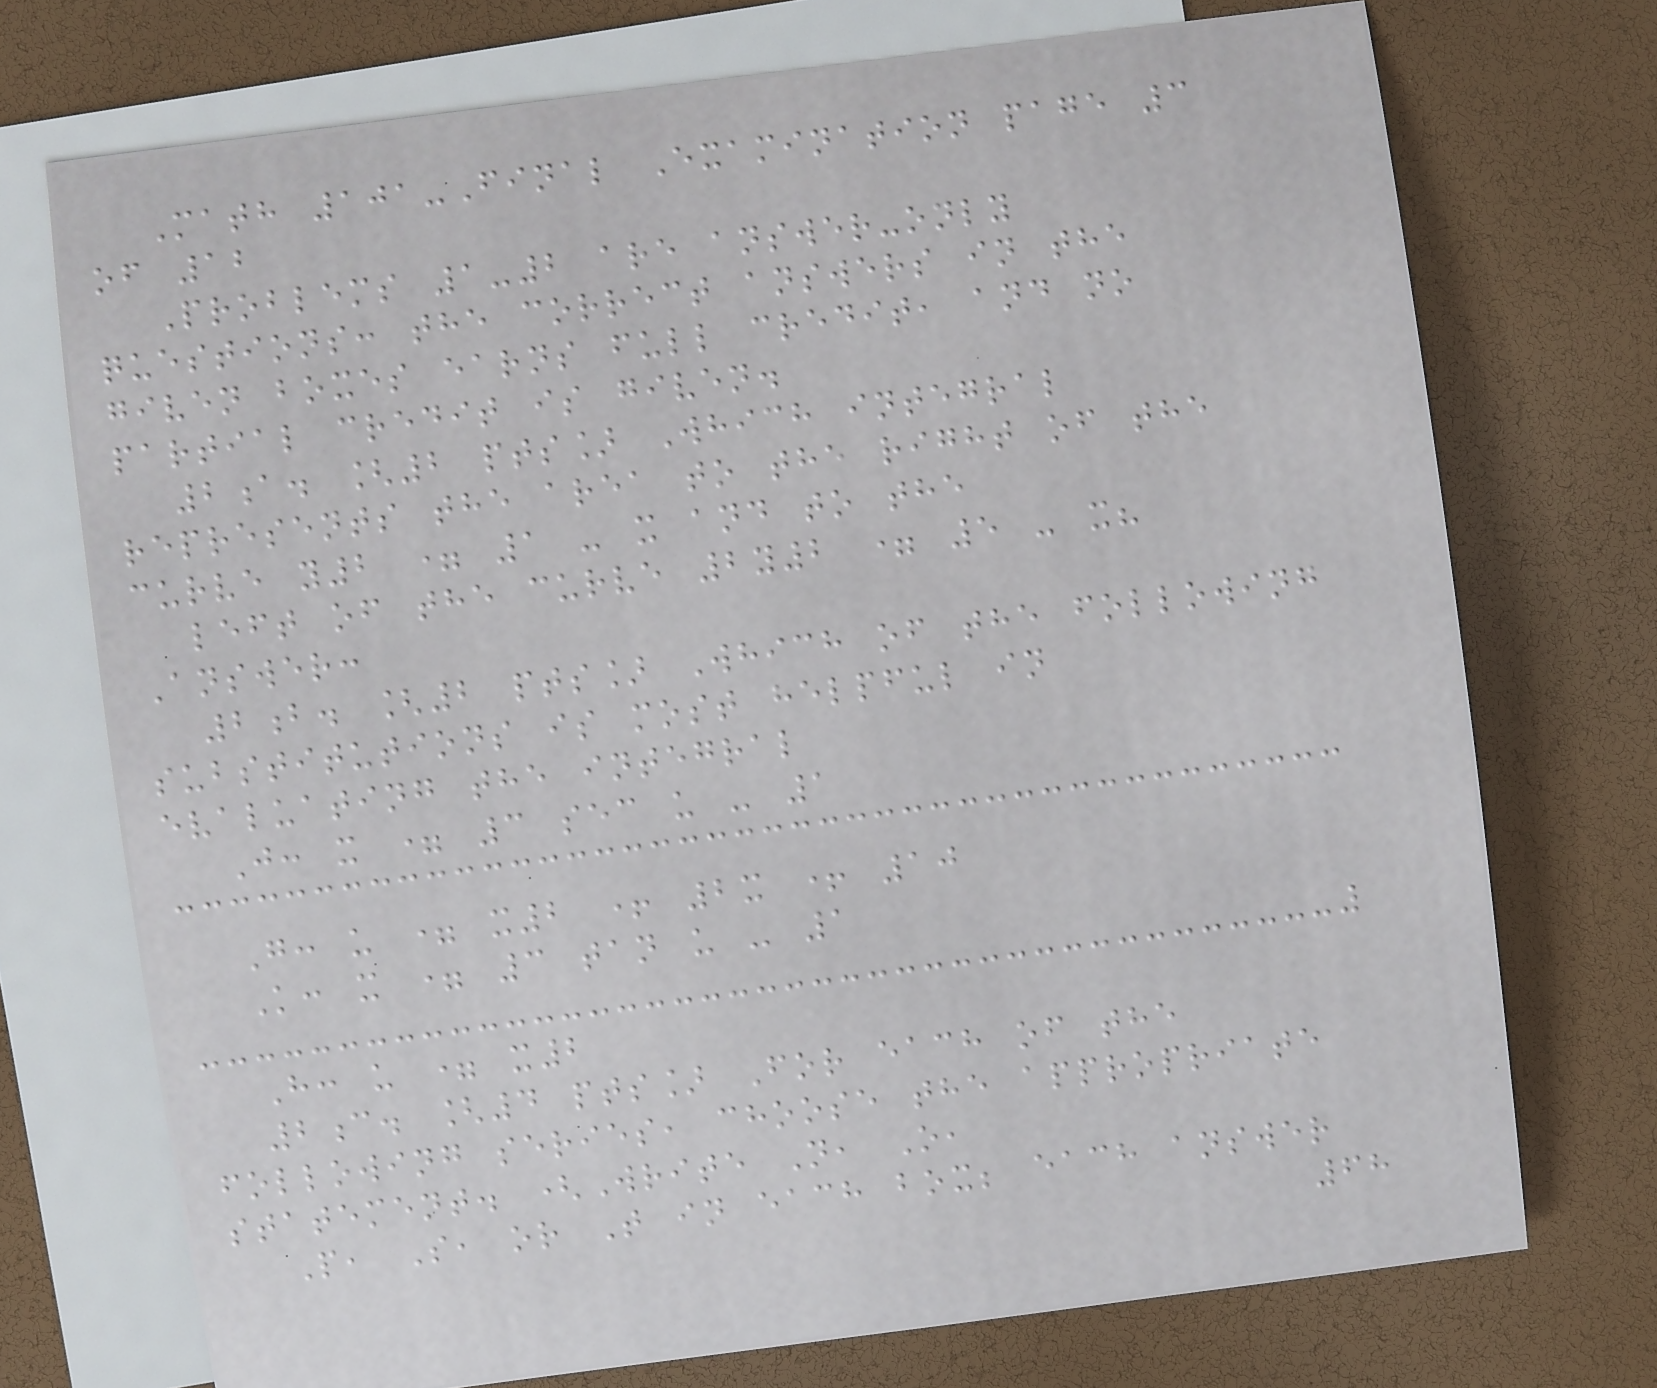Math 101-Final Examination page 3
of 12
Problems 1-2 are answer-only
questions: the correct answers in the
given boxes earns full credit, and no
partial credit is given.
2a. [2 pts] Which integral
represents the area to the right of the
curve y2 = 1 - x and to the
left of the curve 2y2 = 5 - x?
Answer:
2b. [2 pts] Which of the following
substitutions is most helpful in
evaluating the integral
J: x = 3 sec u - 1
G: u = x2 + 2x + 10
K: x = 3 tan u - 1
H: u = x2
2c. [4 pts] For each of the
following series, choose the appropriate
statement. (Write N, O,
P, S, or T in each box; each answer
68
